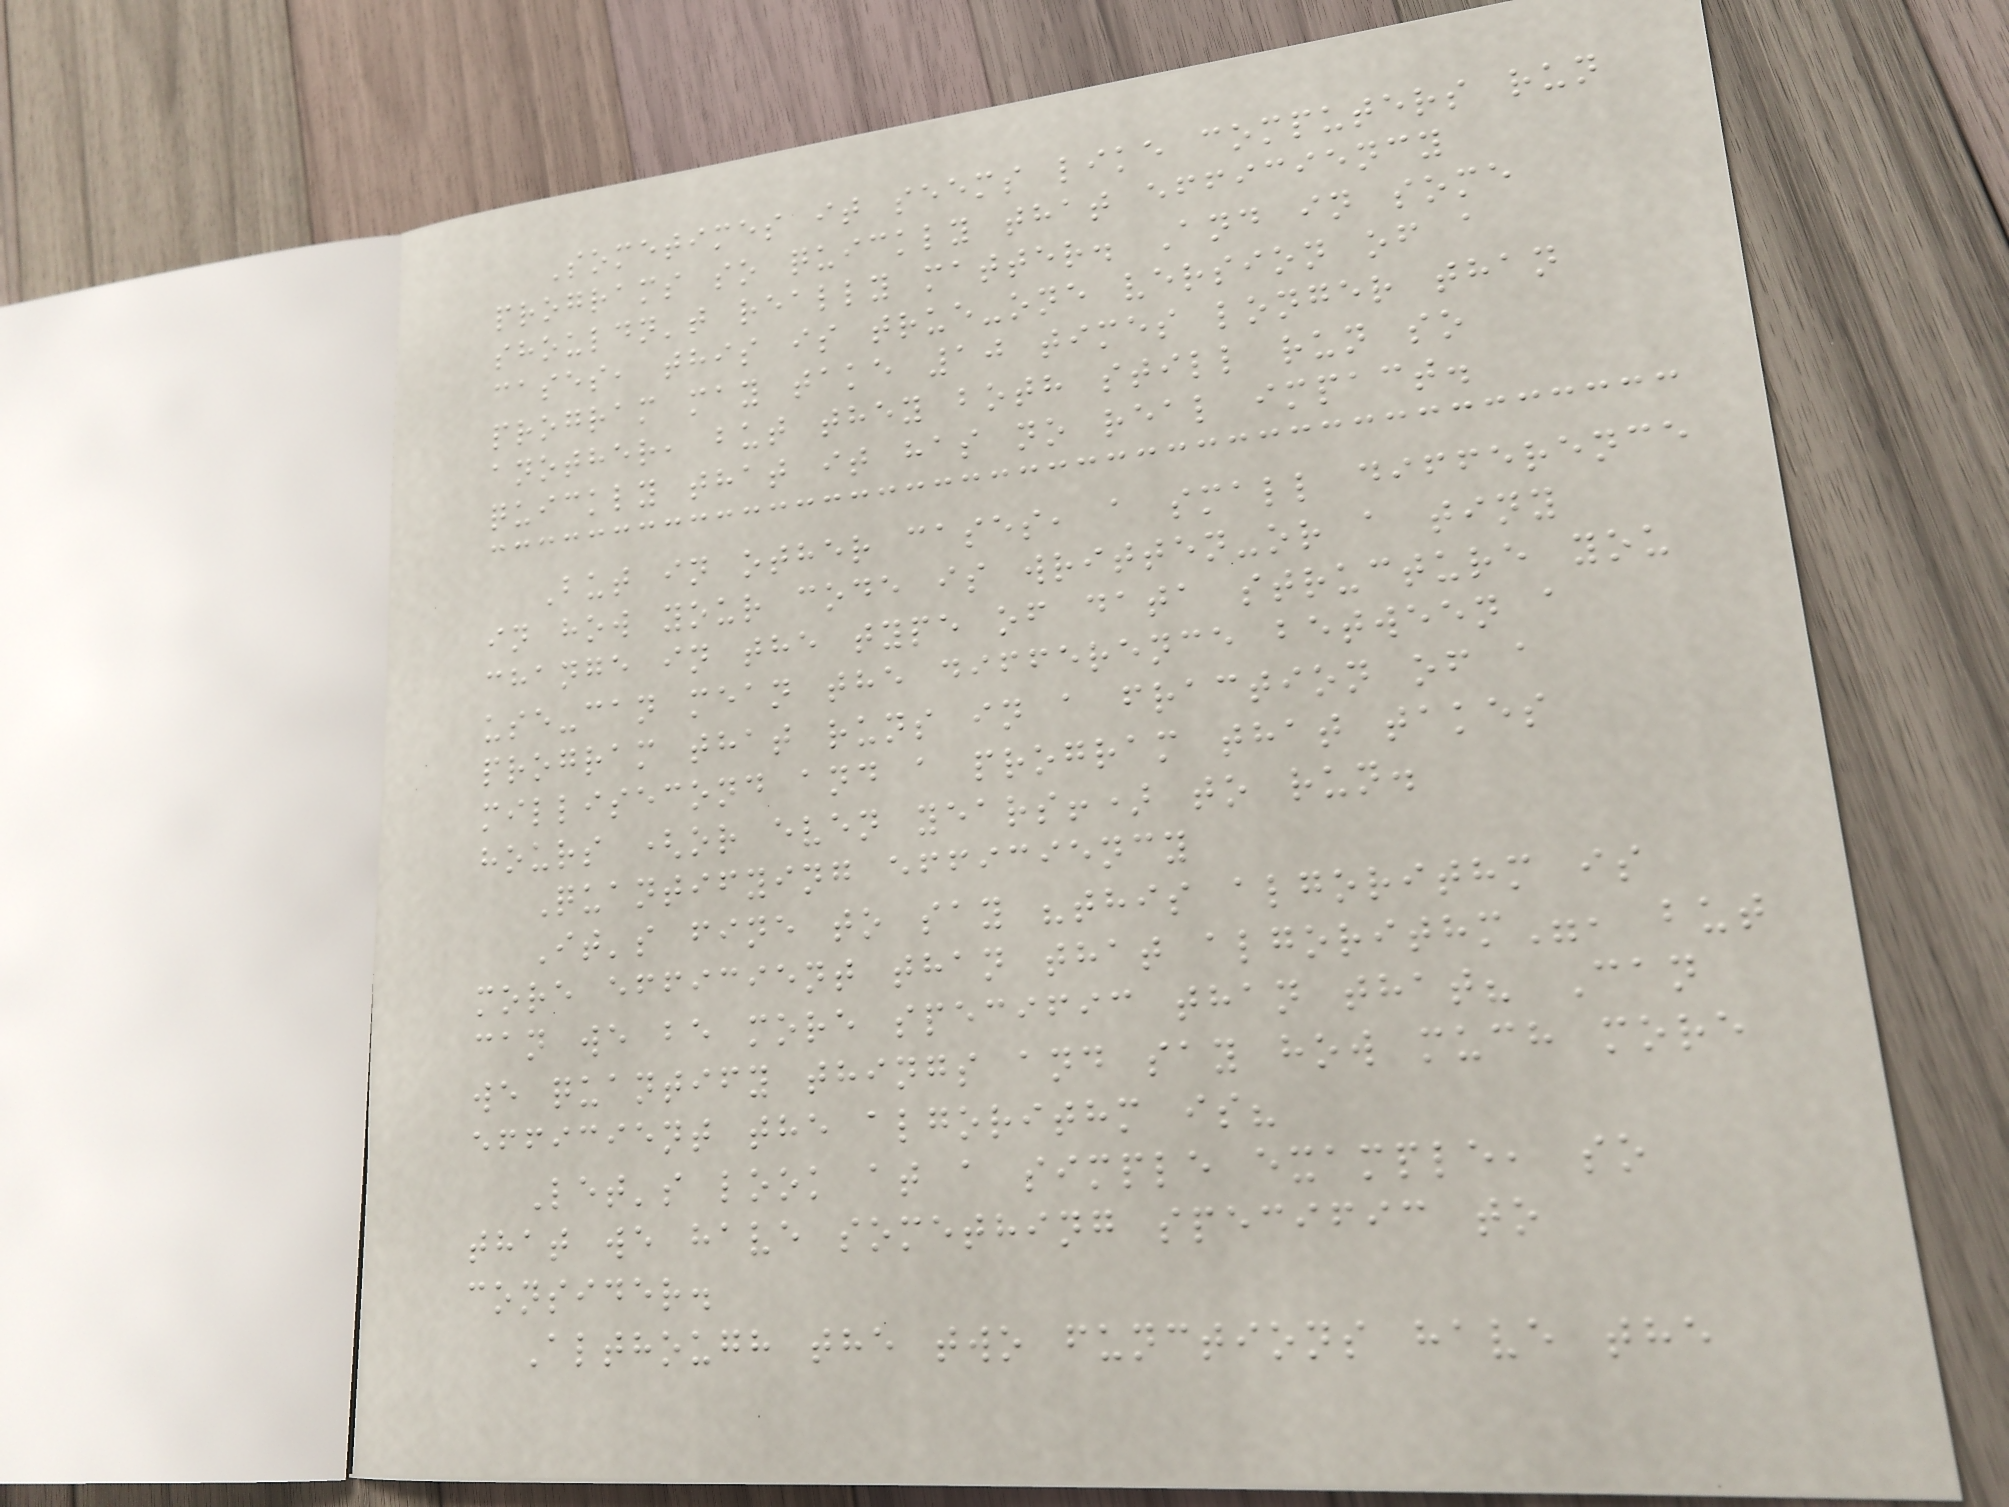Sometimes it seems like computers run
programs so quickly that efficiency
shouldn't really matter. And in some
cases, this is true-one version of a
program may take 10 times longer than
another, but they both still run so
quickly that it has no real impact.
But in other cases, a small difference
in how your code is written-or a tiny
change in the type of data structure you
use-can mean the difference between a
program that runs in a fraction of a
millisecond and a program that takes
hours (or even years!) to run.
Quantifying efficiency
It's fine to say "this algorithm is
more efficient than that algorithm", but
can we be more specific than that? Can
we quantify things and say how much more
efficient the algorithm is?
Let's look at a simple example, so
that we have something specific to
consider.
Although the two functions have the
